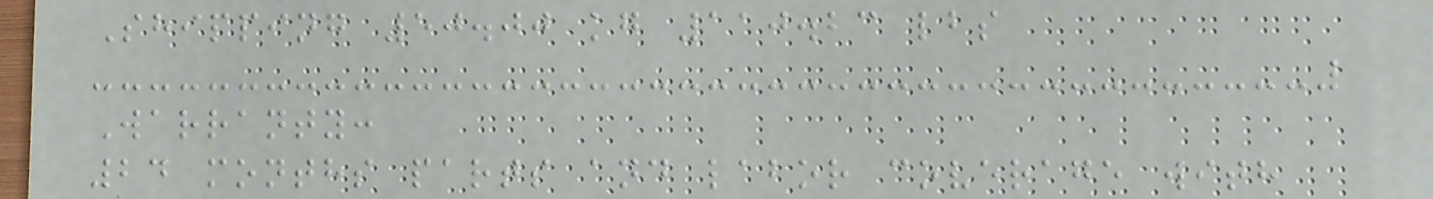Shipping 50.00 kg 110.23 lbs
Warranty:
24 months parts and labor coverage with
